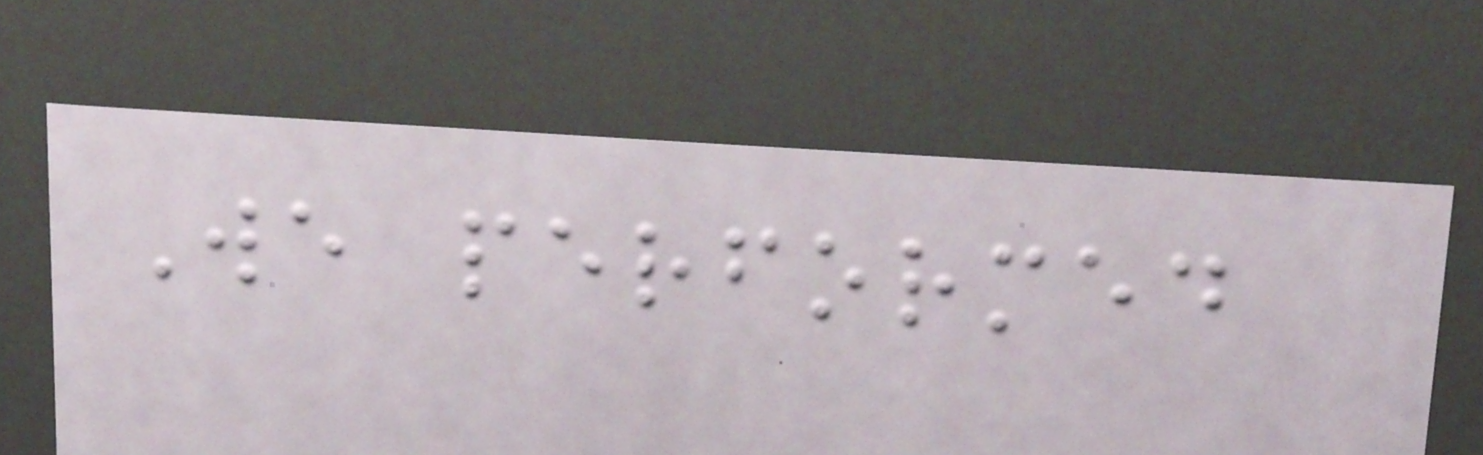We performed
